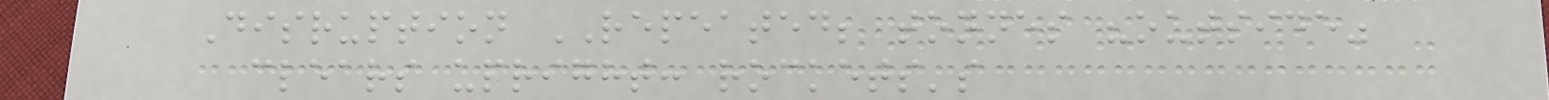Disruption REPEATED; tonnes "outside"
clears upright: rockets's
